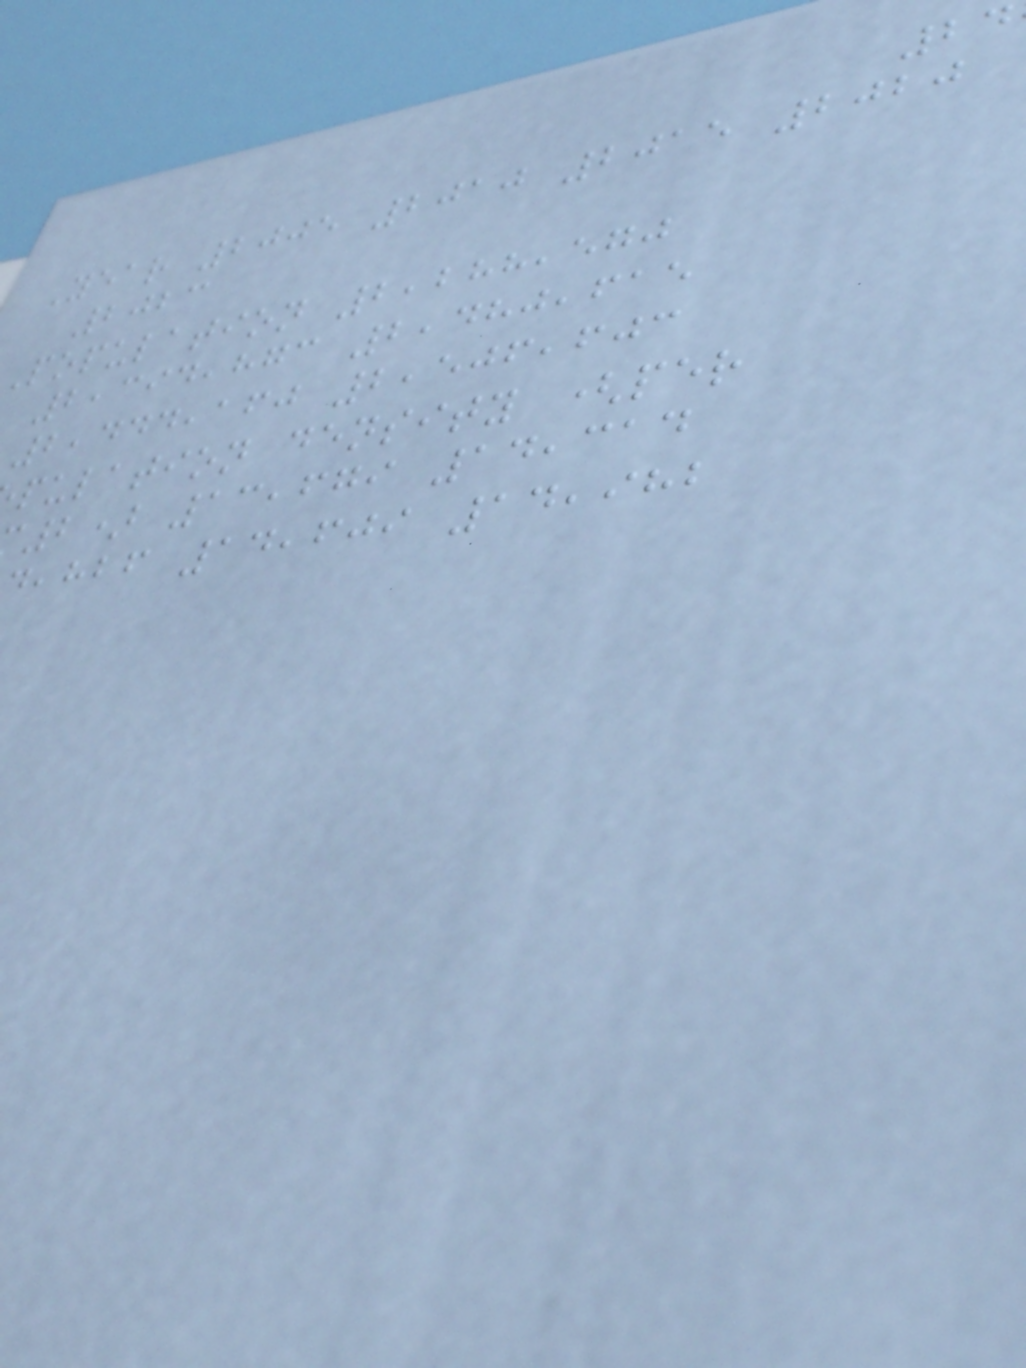Year 2005 2010 2015 2020
2023
population 2,288,570
2,394,873 2,480,615
2,444,160 2,506,603
pulation density (per
2) 13,679 14,314
,hbf 14,609 14,982
